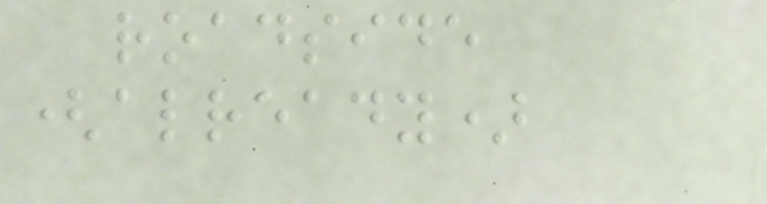roadside
(already)
